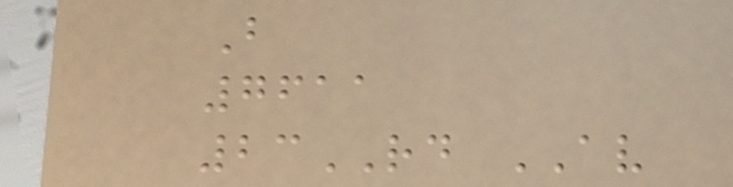B
7611
23RD AV
